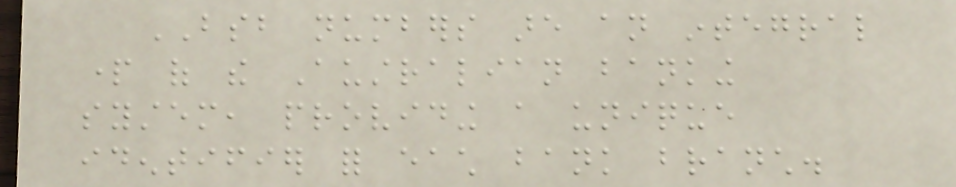BSB numbers are an integral
part of the Australian banking
system, providing a unique
identifier for each bank branch.
